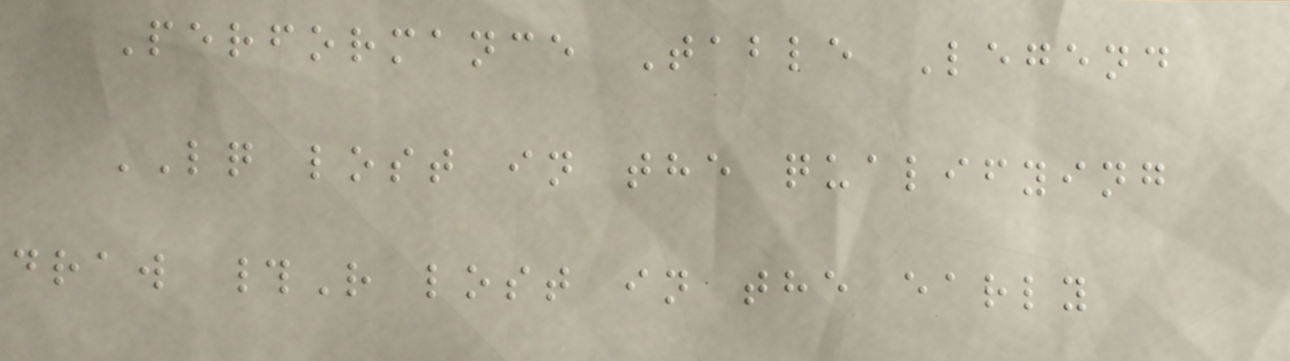Performance Table Legend
LQ lost in the qualifying
draw #R lost in the early
